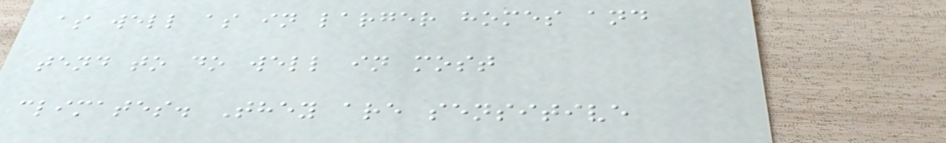as well as in larger homes and
tend to do well in most
climates. They are sensitive
